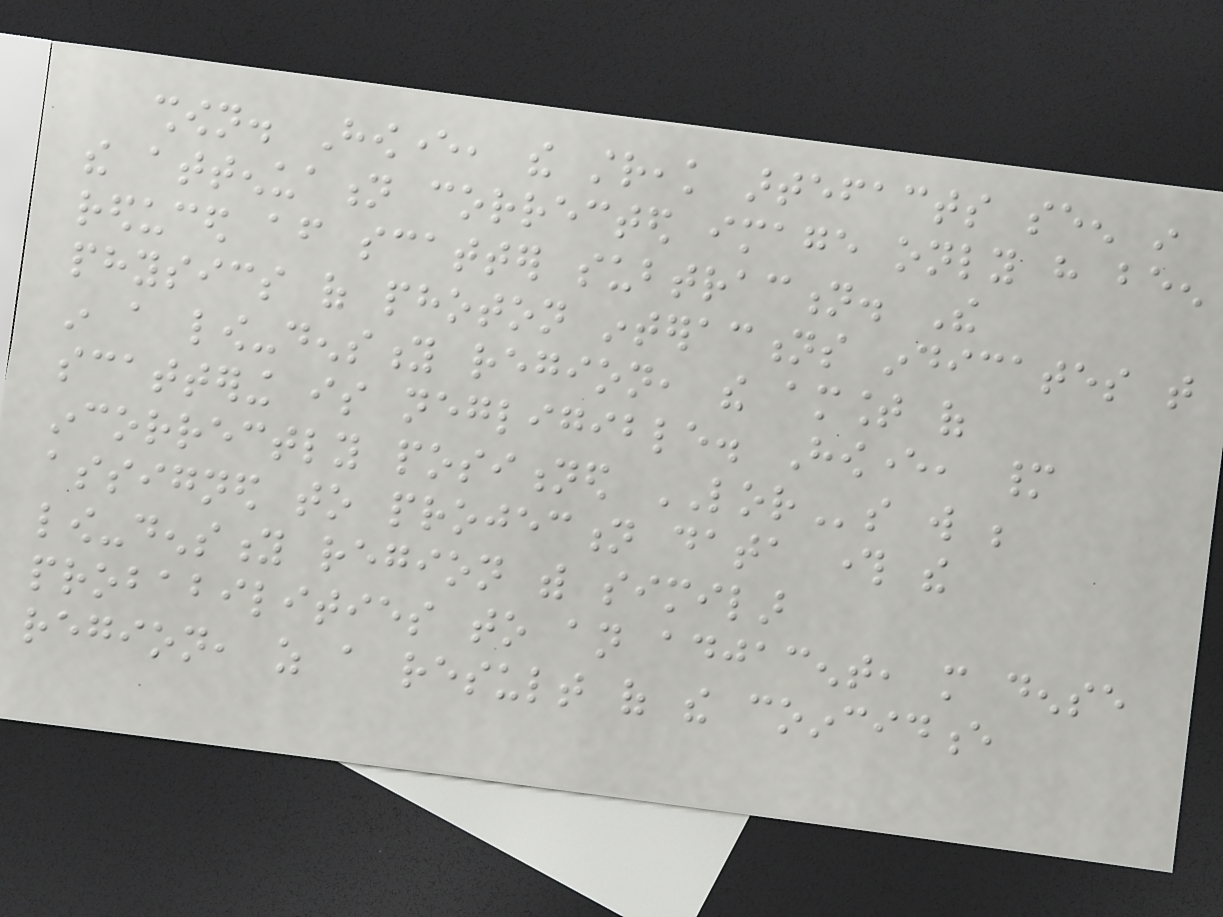shown. However, the streak artefacts seen in
the attenuation corrected image only have been
reduced after scatter subtraction. The
physics of photon interactions indicates that
in a low-density region, the amount of
scattering is negligible. However, many
incorrectly positioned LORs will be
assigned to projection data through the
low-density region with similar
probabilities to an adjacent, more dense
region, as a result of the coincidence
